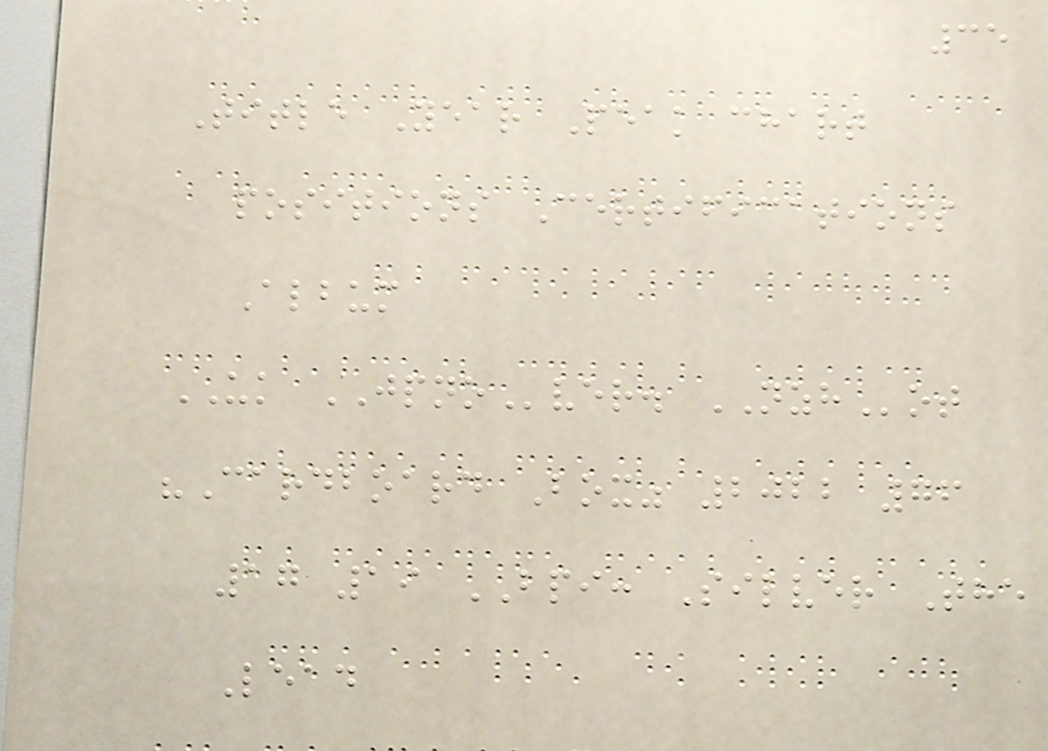35
Title Year Peak chart
positions Certifications
Album
UK JPNOver. NZHot
"Cardboard Box" 2022 76
17 19 BPI: Silver The
Lead
